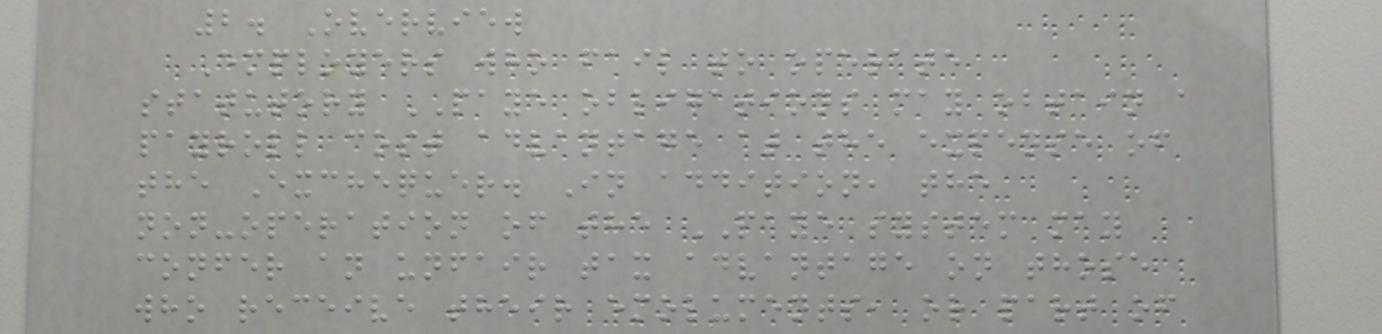2. Overview
Employers who fail to operate
statutory PAYE obligations may obtain a
payroll cost advantage at the expense of
the Exchequer. In addition, the
non-operation of the PAYE system may
confer an unfair tax advantage on those
who receive their emoluments, or part of
